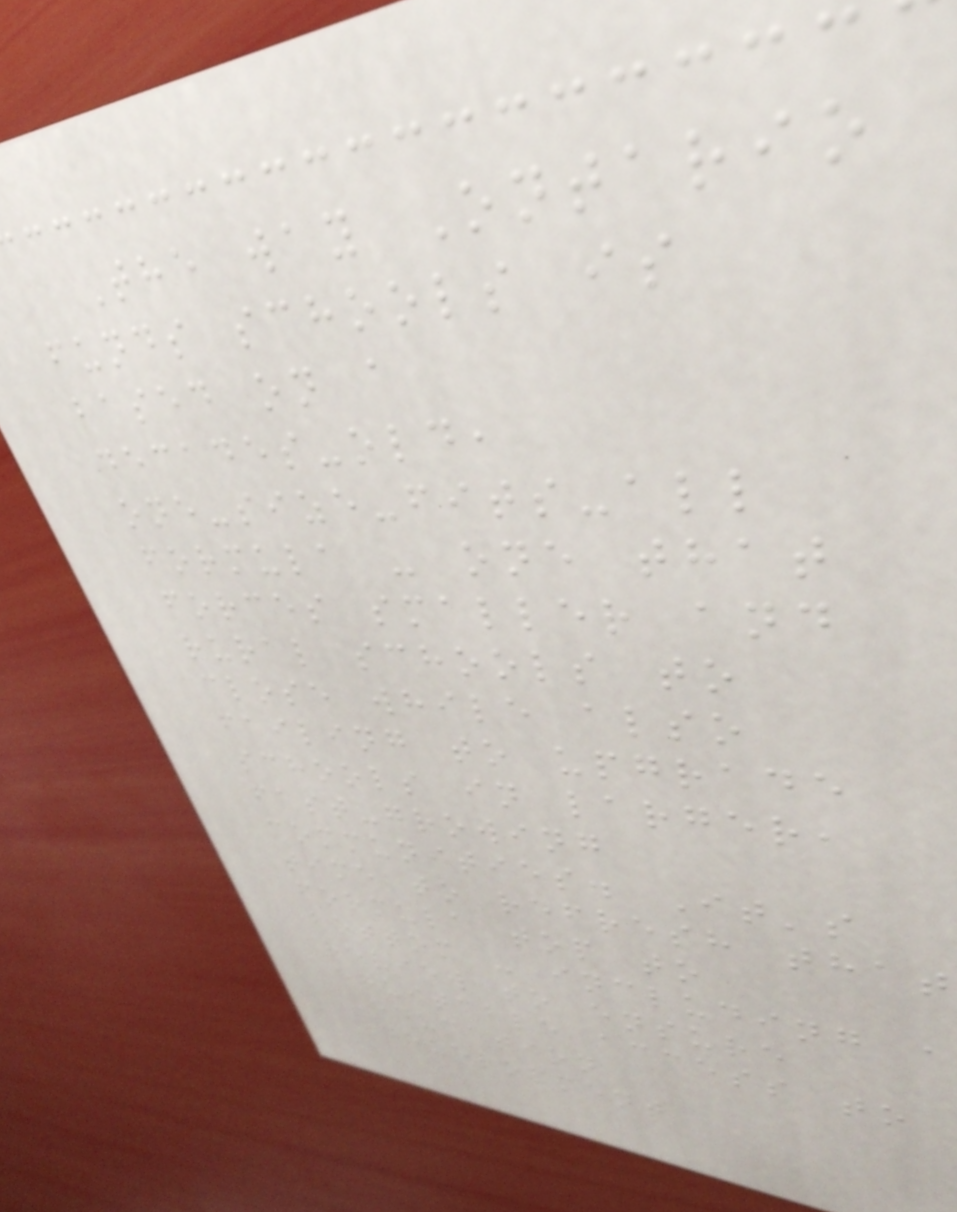The way Ontario
funds schools is
based on a
decades-old,
one-size-fits-all
formula - one that
forces smaller and
rural schools to
close while also
failing to upgrade
schools in larger,
fast-growing
communities. It's
time to refresh that
formula top to
bottom - including a
review to ensure
equitable access to
Education
Development
